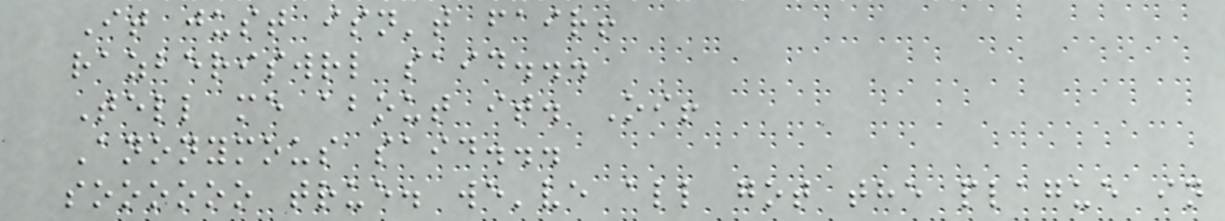It just isn't fair!
razberiswrl said...
Tell me about it. Oi!
Anonymous said...
soooooo true. we've all got the plague in
